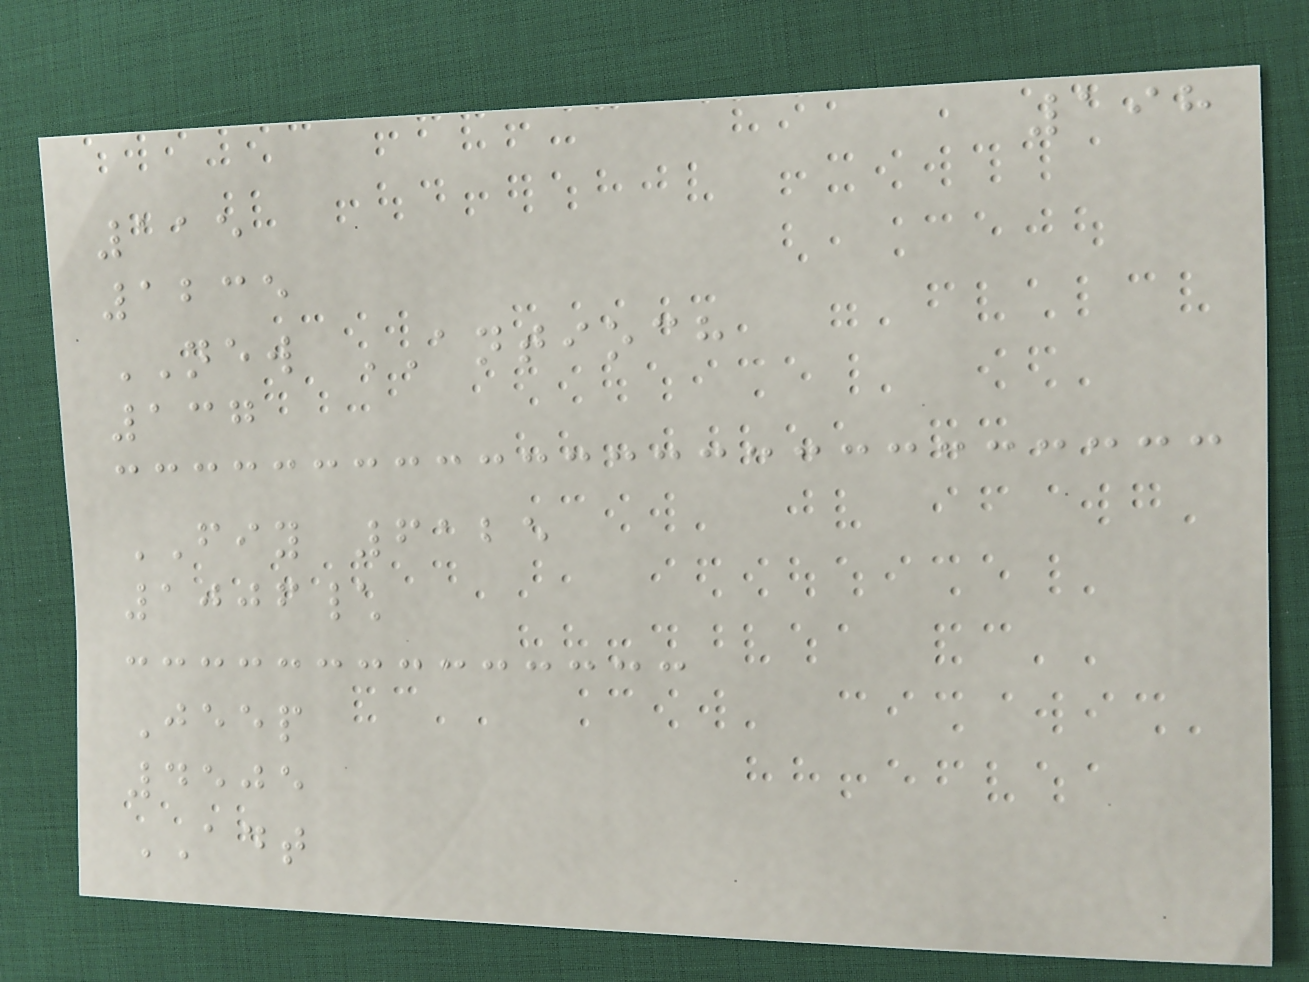198
115
1235
NEW ANTIOCH
137
FIY 6125
1006\
Jeep
4505
ADT
